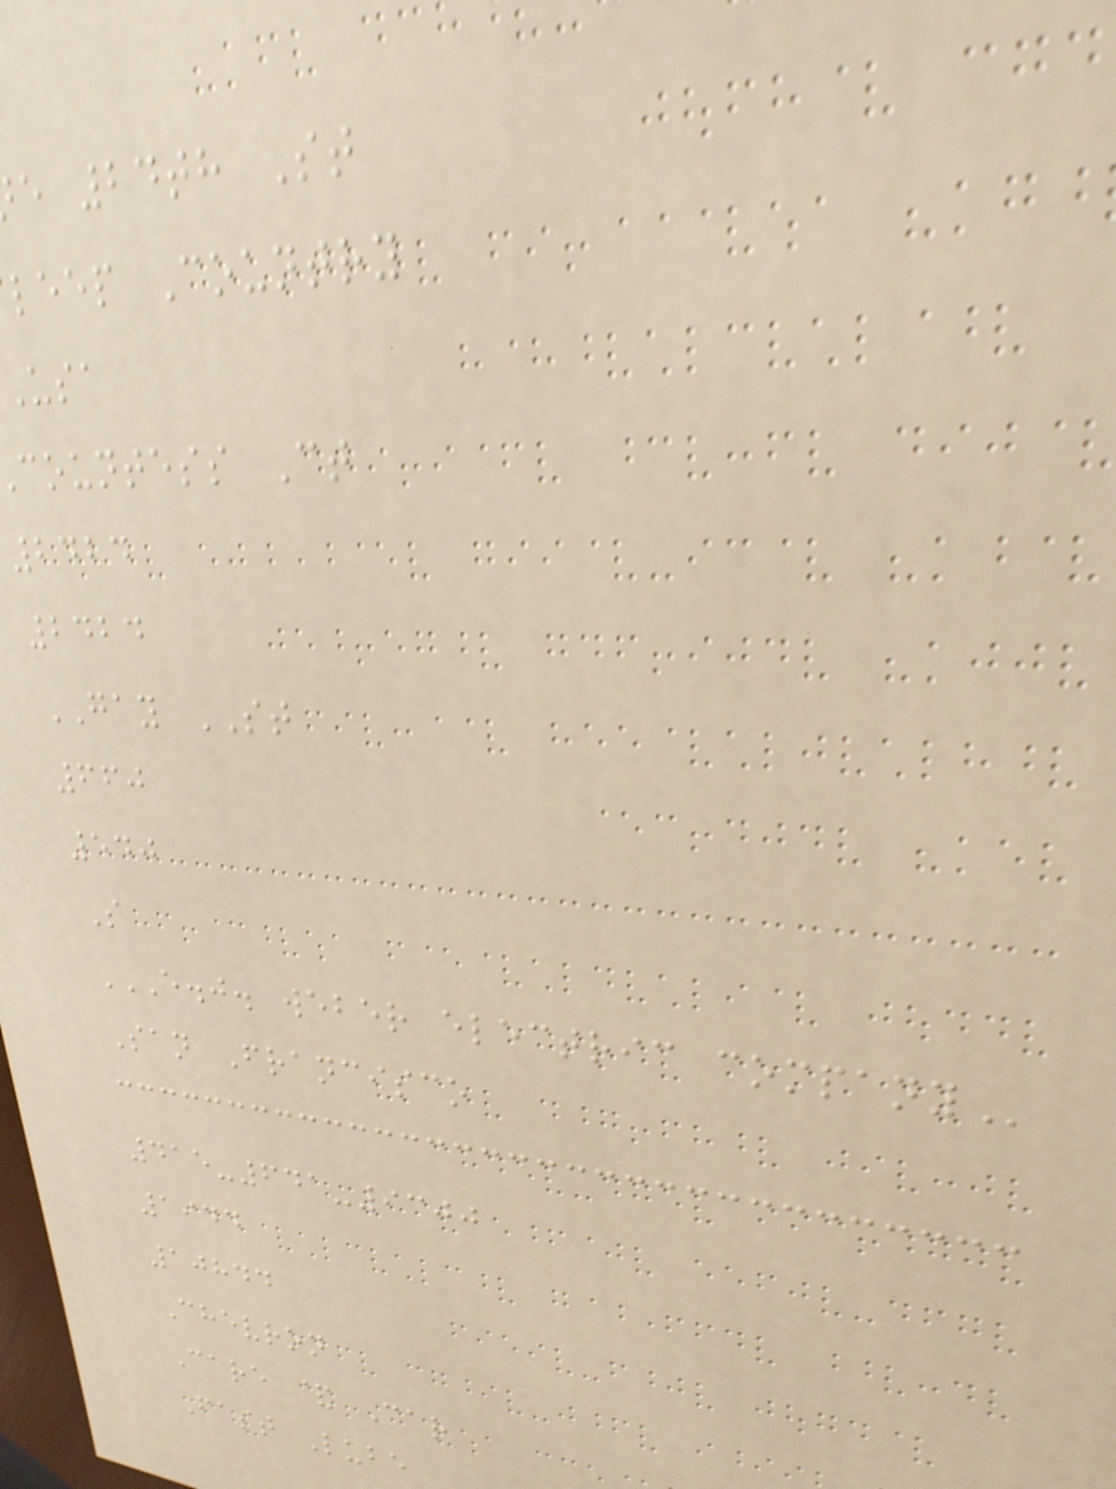e 24th St
leep Country
countess Ct
2424
2424
GAY ST
660
540
S
E.J. WEBER ELECTRIC COMPANY
San Francisco
415-641-9300
1944
10844
Chevron
Care & Car
Fast Lube
